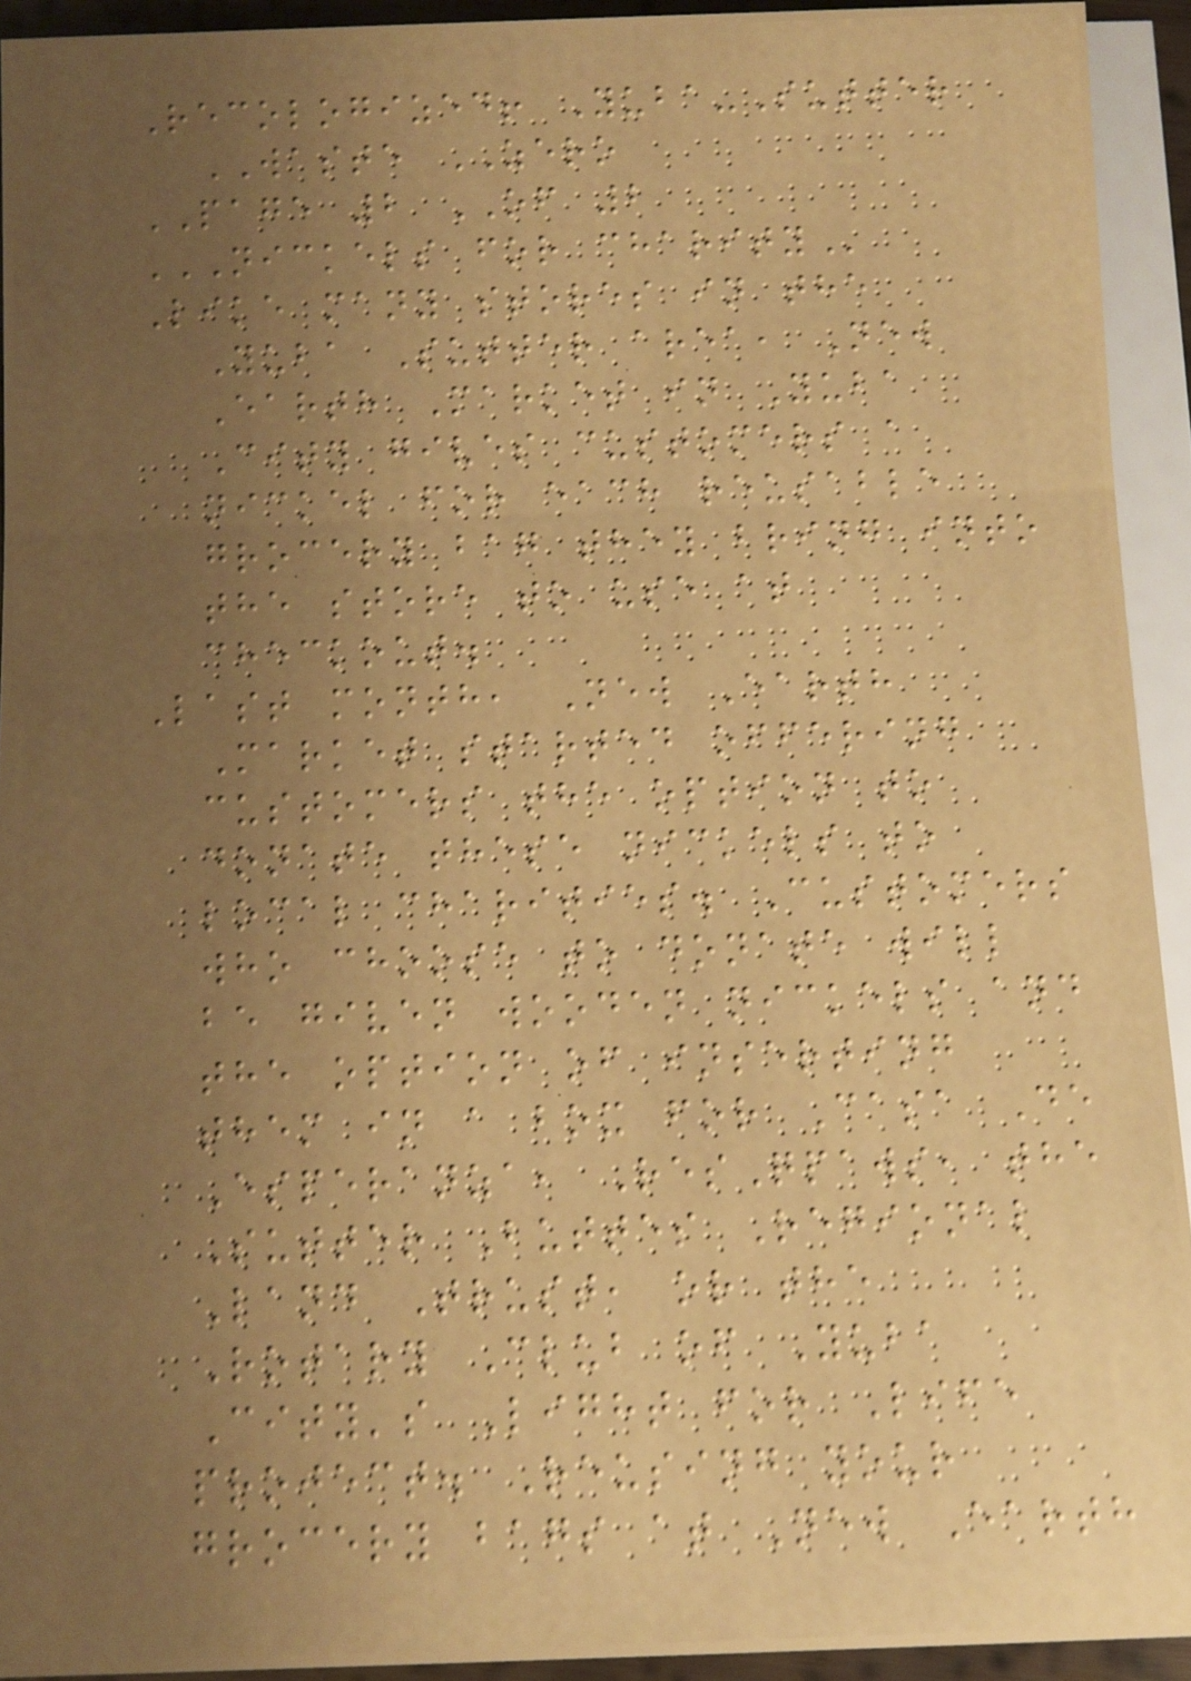Recologized! Yuba-Sutter
WASTE ZERO
PAGE 2 OF 2
NICKELS FOR CHARITY
Like many stores in the
Yuba Sutter area, New
Earth Market in Yuba
City gives customers a
nickel for each reusable
grocery bag they bring into
the store to use at
checkout.
Last month, New Earth
Market started offering
customers the option to
donate these nickels to
local charities. Customers
who choose to donate will
be given wooden nickels and
the option of inserting
them in a box for Casa De
Esperanza, ResQpaws, the
Sutter Buttes Regional
Land Trust, or the
Rotary Club of Yuba
City's Light for Life
project. Reusing your
grocery bags at New Earth
